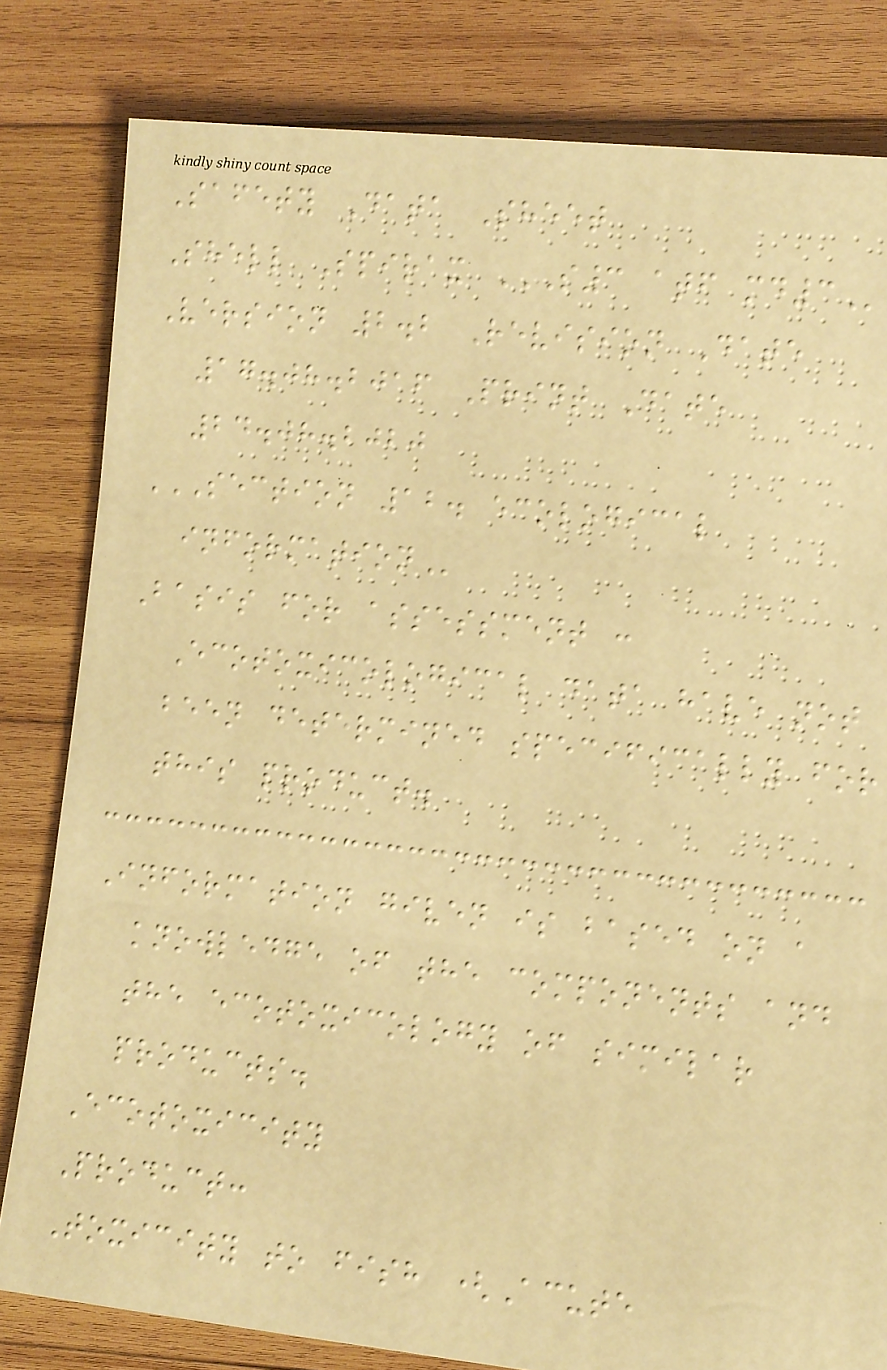Safety Data Sheet
Shell Spirax S3 ATF MD3
Version 2.2 Revision Date
17.08.2016 Print Date
24.08.2020
SECTION 12. ECOLOGICAL
INFORMATION
Basis for assessment :
Ecotoxicological data have not
been determined specifically for
this product.
Information given is based on a
knowledge of the components and
the ecotoxicology of similar
products.
Ecotoxicity
Product:
Toxicity to fish (Acute
